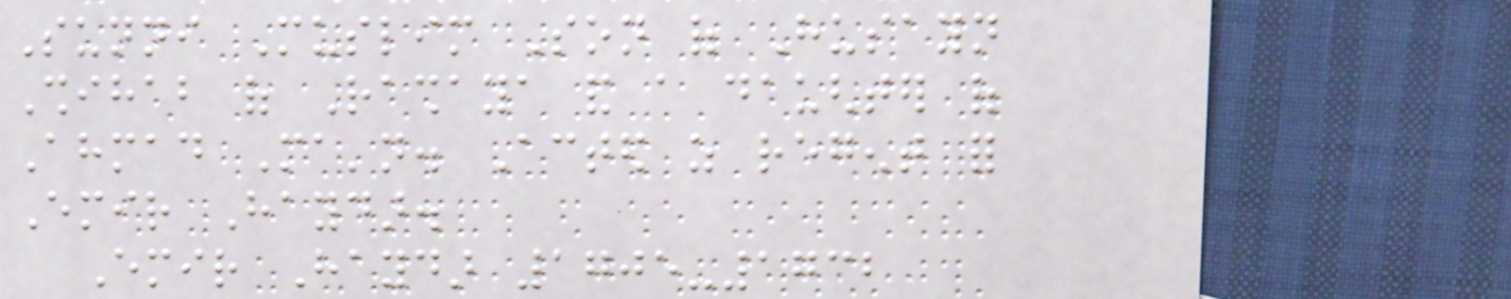Sunni Muslim Son of Husayn
Shihab of Rashaya and a daughter of
Ahmad Ma'n. Acted as regent for
Emir Haydar.
Emir Haydar 1705-1732
